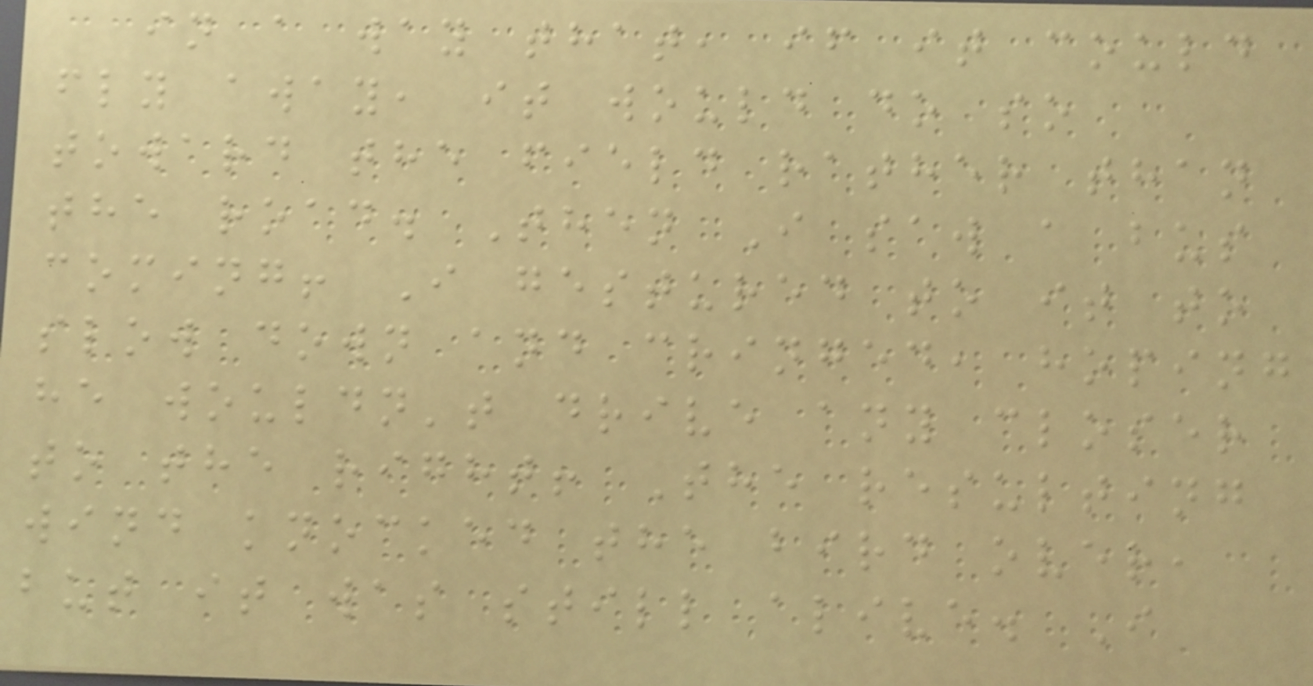in a way that, if it could
fly away, it would do so
toward the field rather than
the road. Then I saw a bus
coming! I gestured to it to
slow down and cringed, hoping
he wouldn't drive any closer
to the right! The resulting
wind knocked the bird over,
but it was still alive. I
